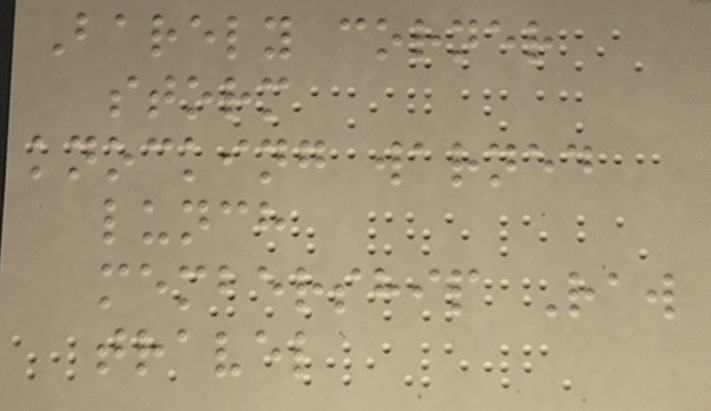Barely corner
storm
knocking warned
lunch
membership Raw
travel
